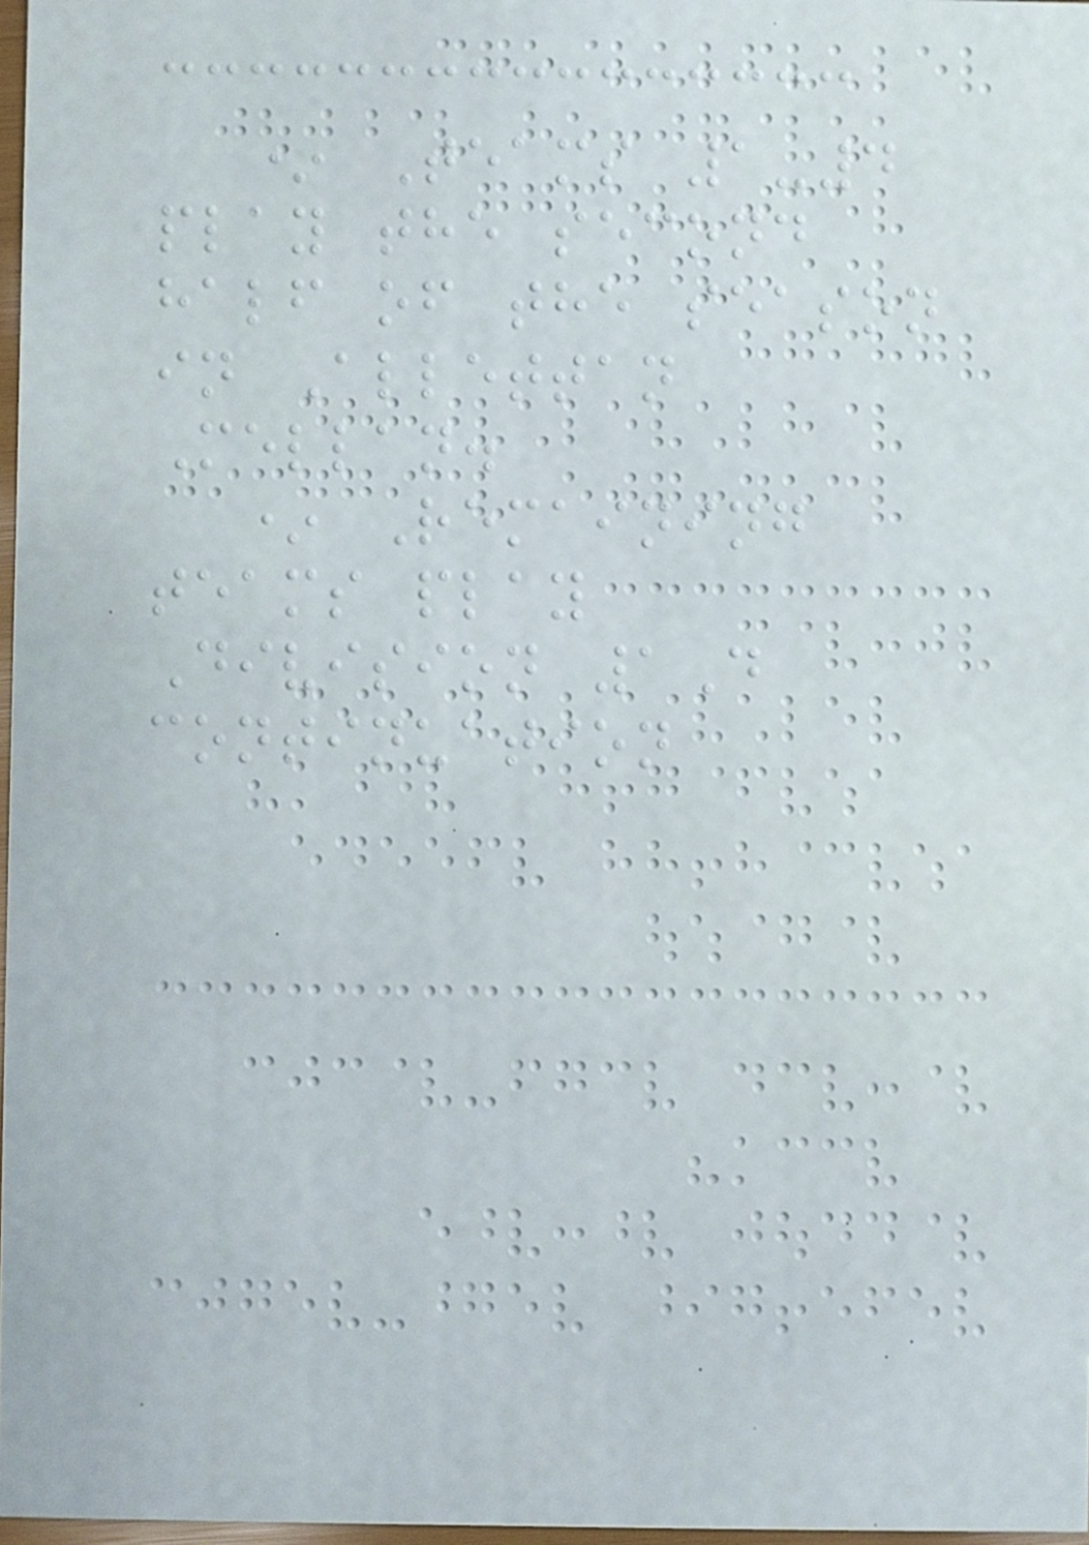* Teams 1-4
play the second
half of the season
in Allettan
Mellan.
* Remaining
teams play
Division 1D
continuation
